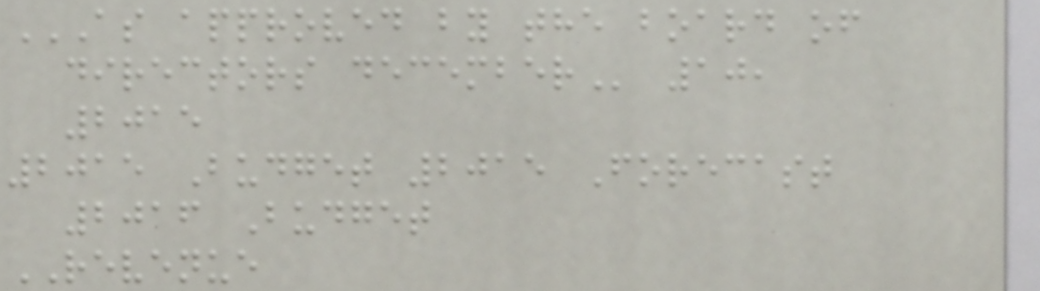AS APPROVED BY THE BOARD OF
DIRECTORS DECEMBER 10,
2015
2015 Budget 2015 Forecast
2016 Budget
REVENUE
